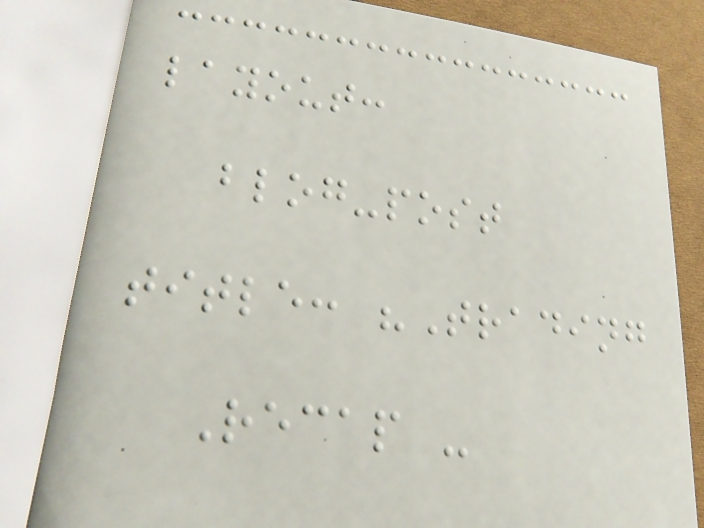layout:
blog-post
title: "Trading
Recap -
